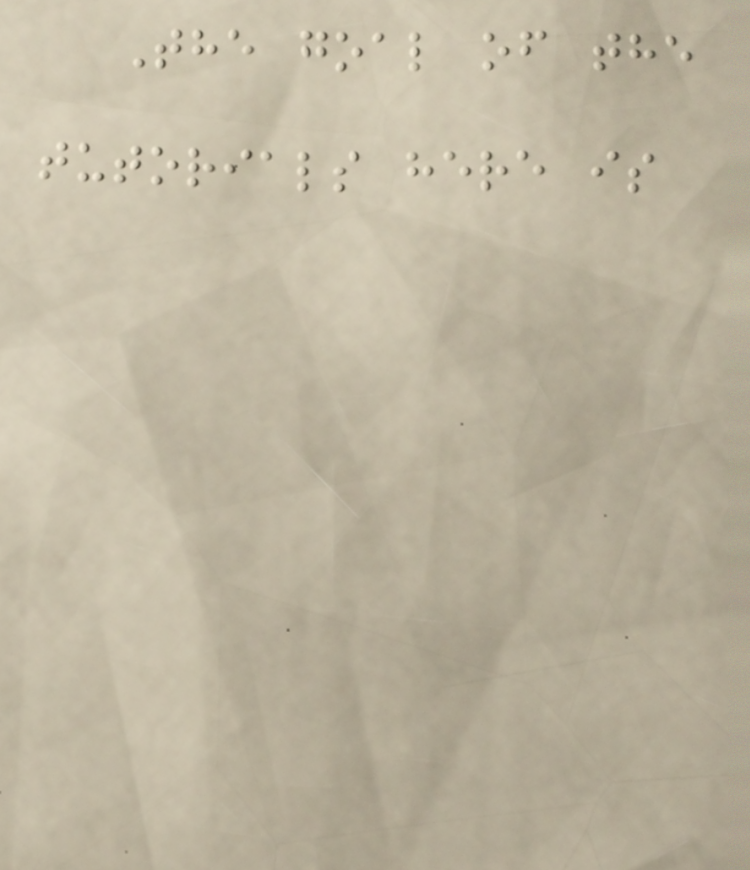The goal of the
tutorials here is
